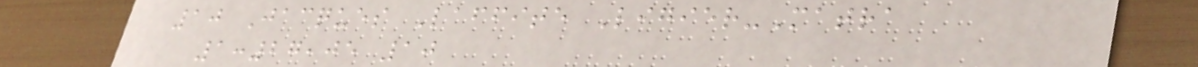10 Jacques Laffite Ligier-Matra
1:27,05 10
